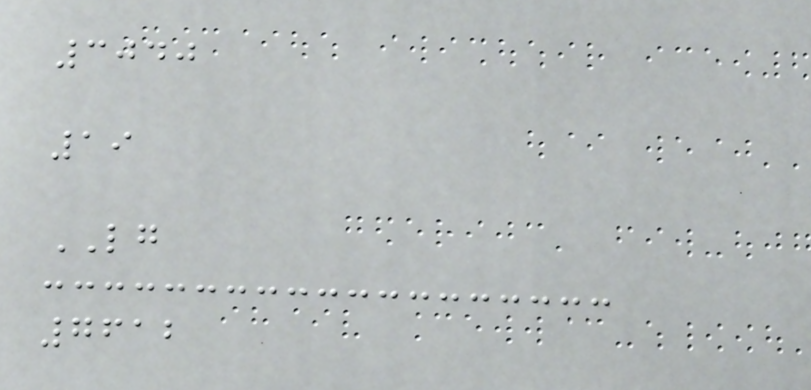3040
19
LG
7612
